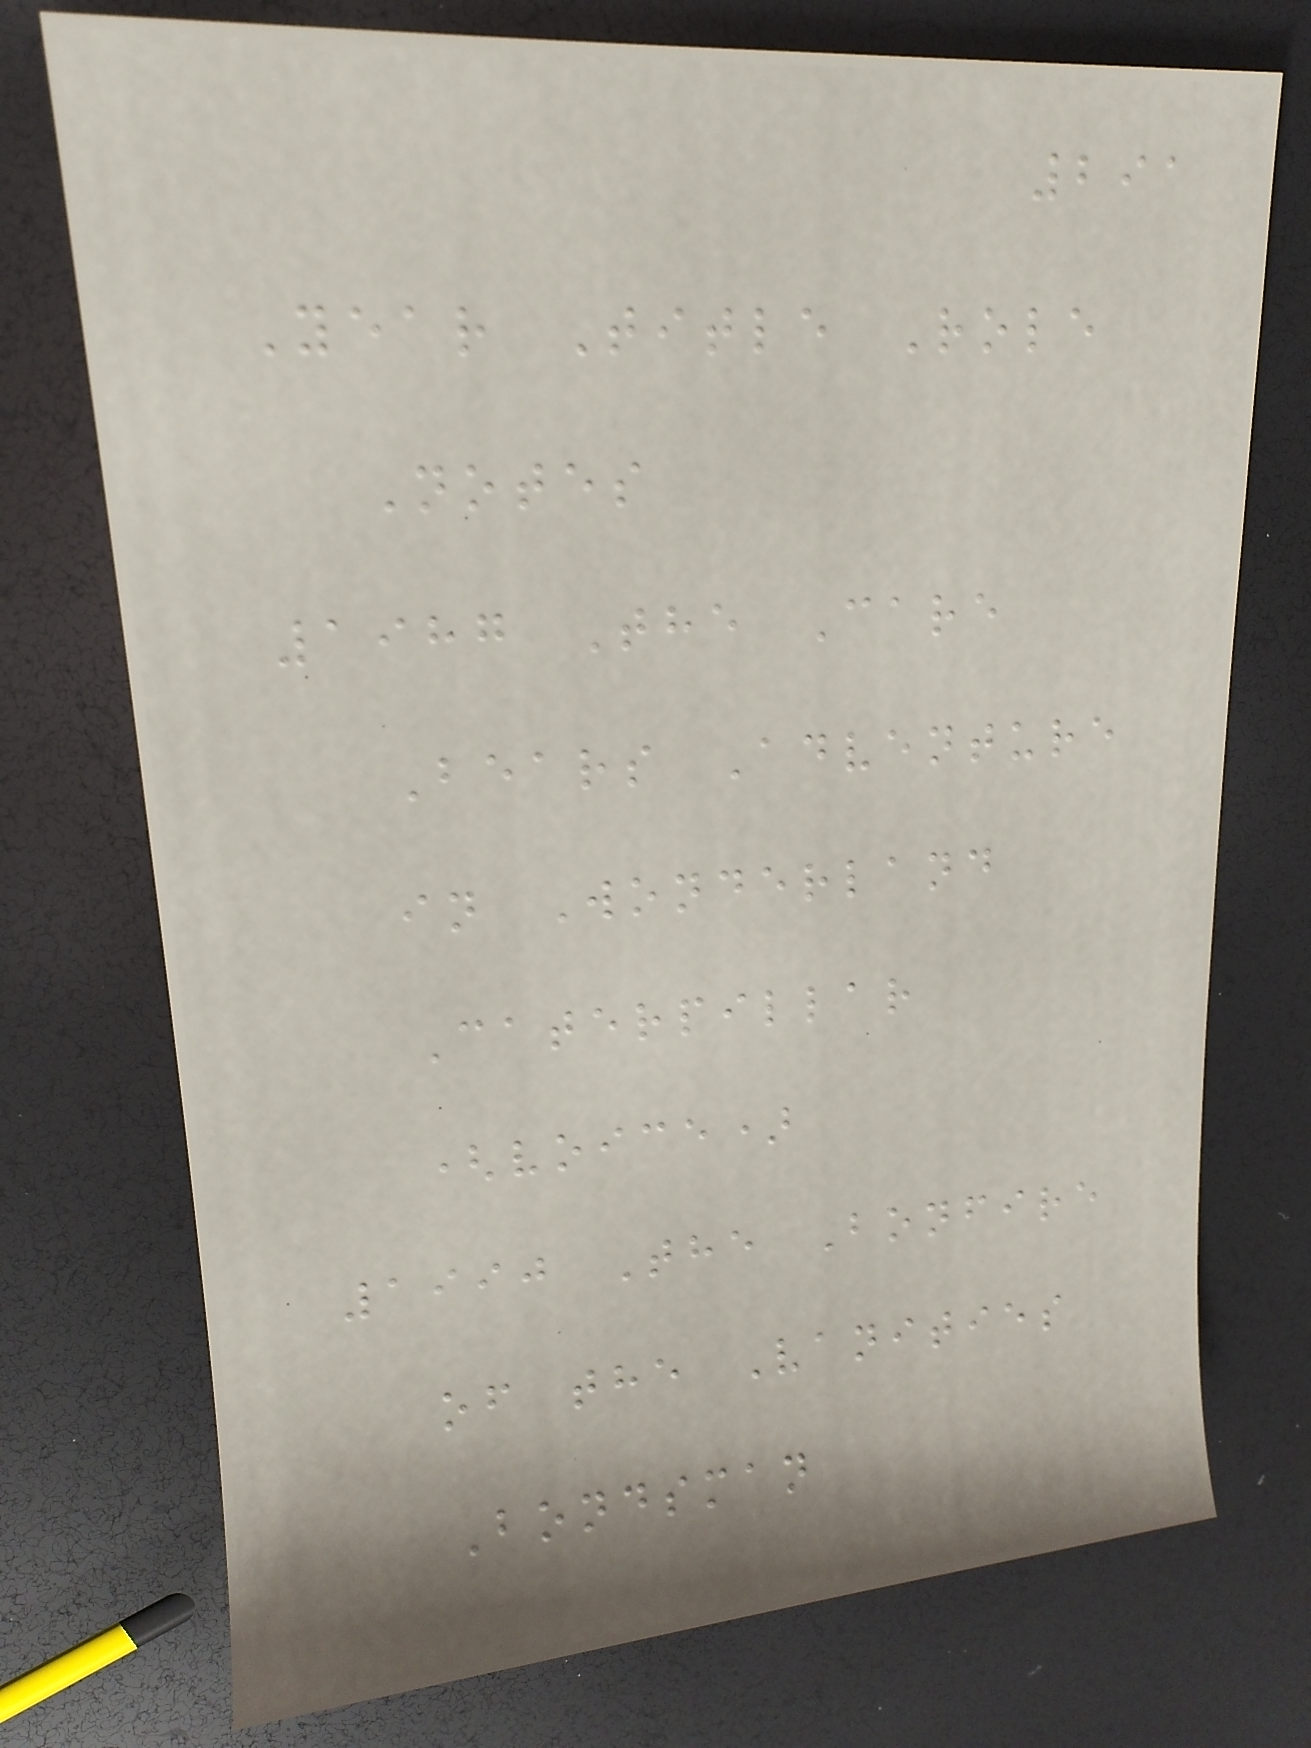291
Year Title Role
Notes
1987 The Care
Bears Adventure
in Wonderland
Caterpillar
(voice)
1990 The Bonfire
of the Vanities
Bondsman
